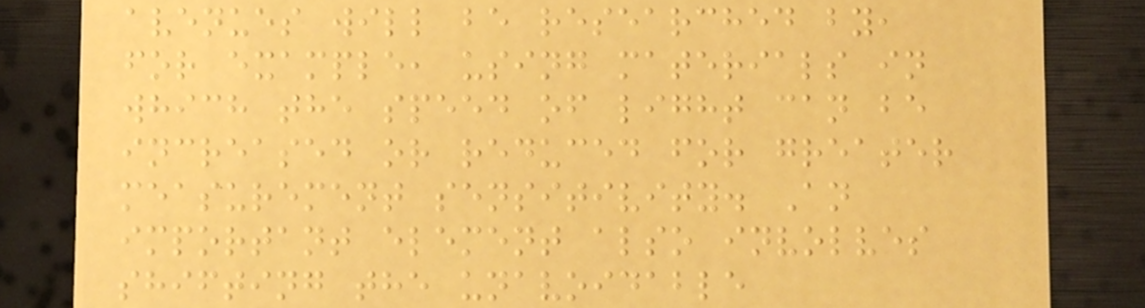avenues will be researched by,
for example, using materials in
which the speed of light can be
increased or reduced for greater
measurement sensitivity. An
important element also involves
shifting the unavoidable
